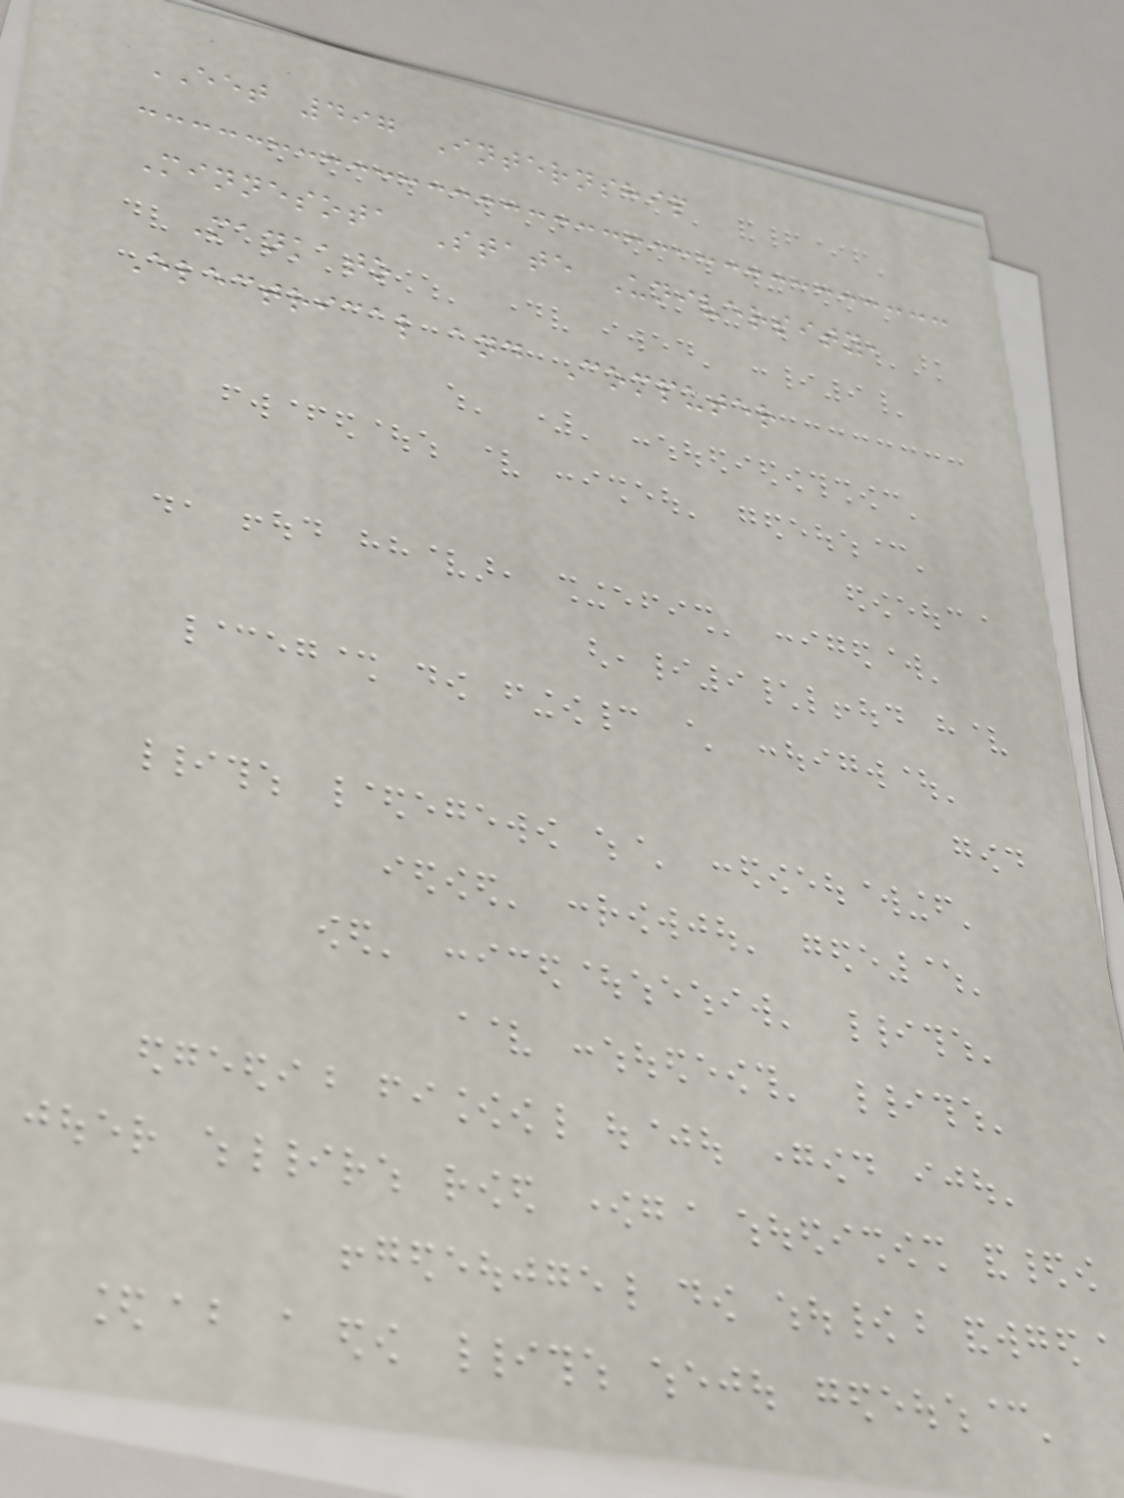EET 497 Internship
Minnesota State University,
Mankato
Electrical and Computer
